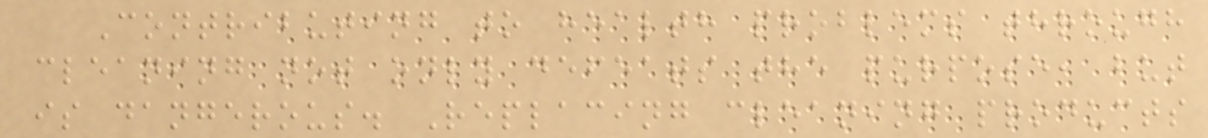Contributing to health problems through
cleaning not only defeats the purpose, but
is dangerous. Replacing cleaning products
